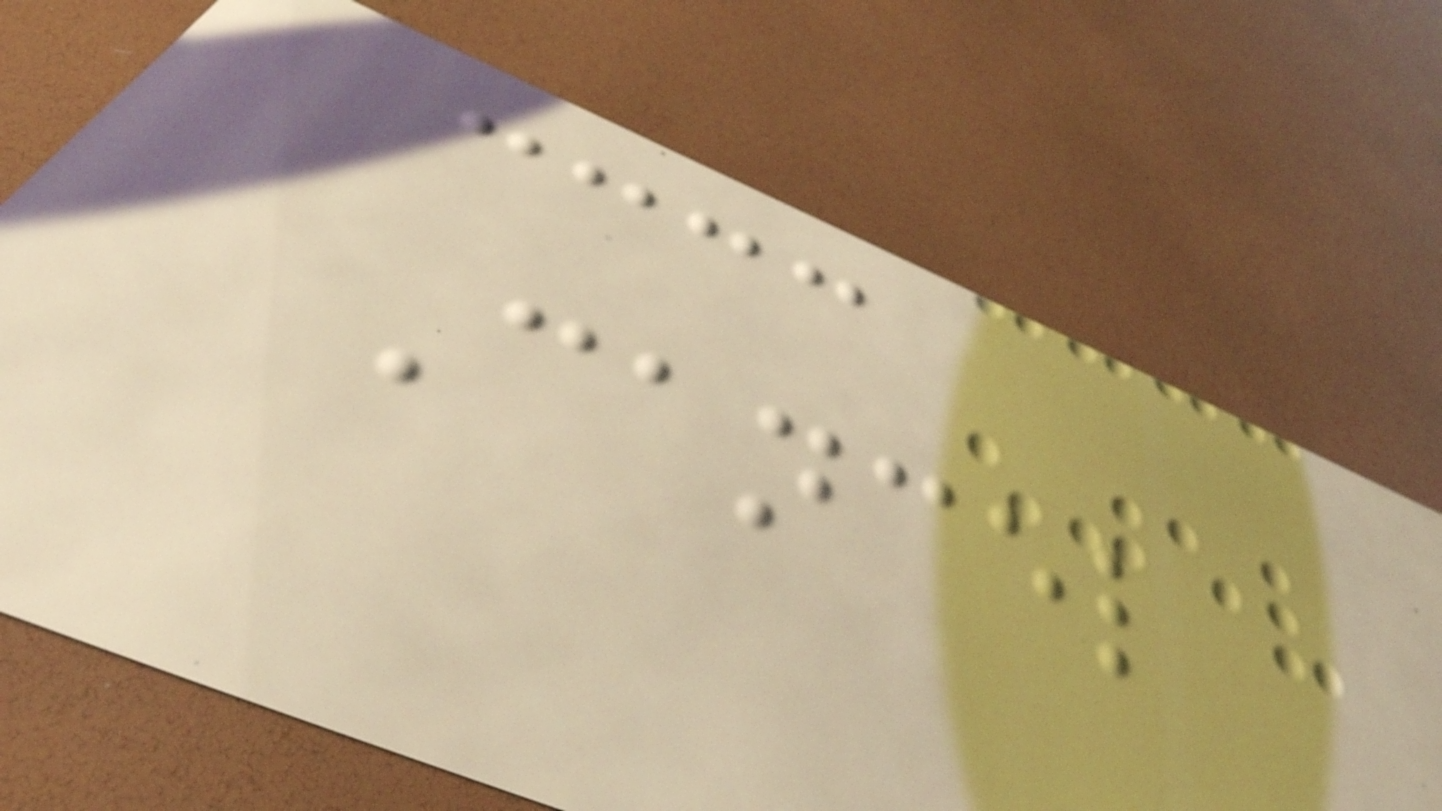Cancel
